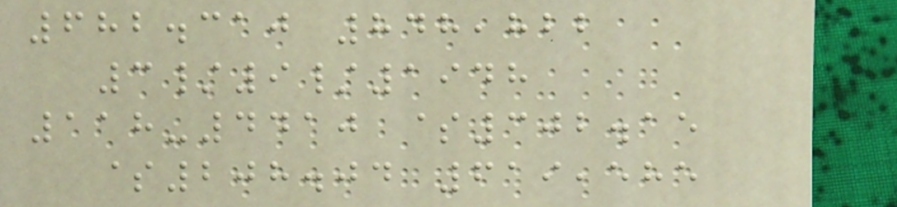682.310 848,822
3/9/1948
118-4410 $302.15
$208.04 619,585
